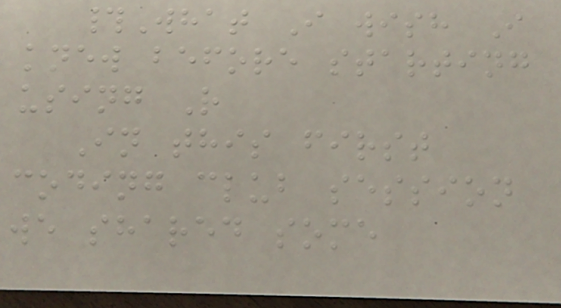#What I wish I
knew before starting
using R
In this first
coding club session
we shared some
